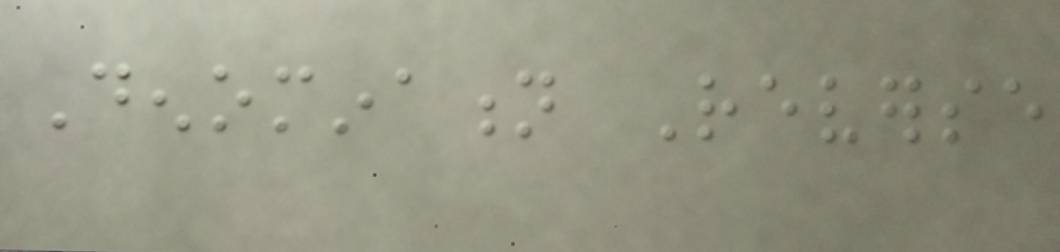Denomination Reverse
